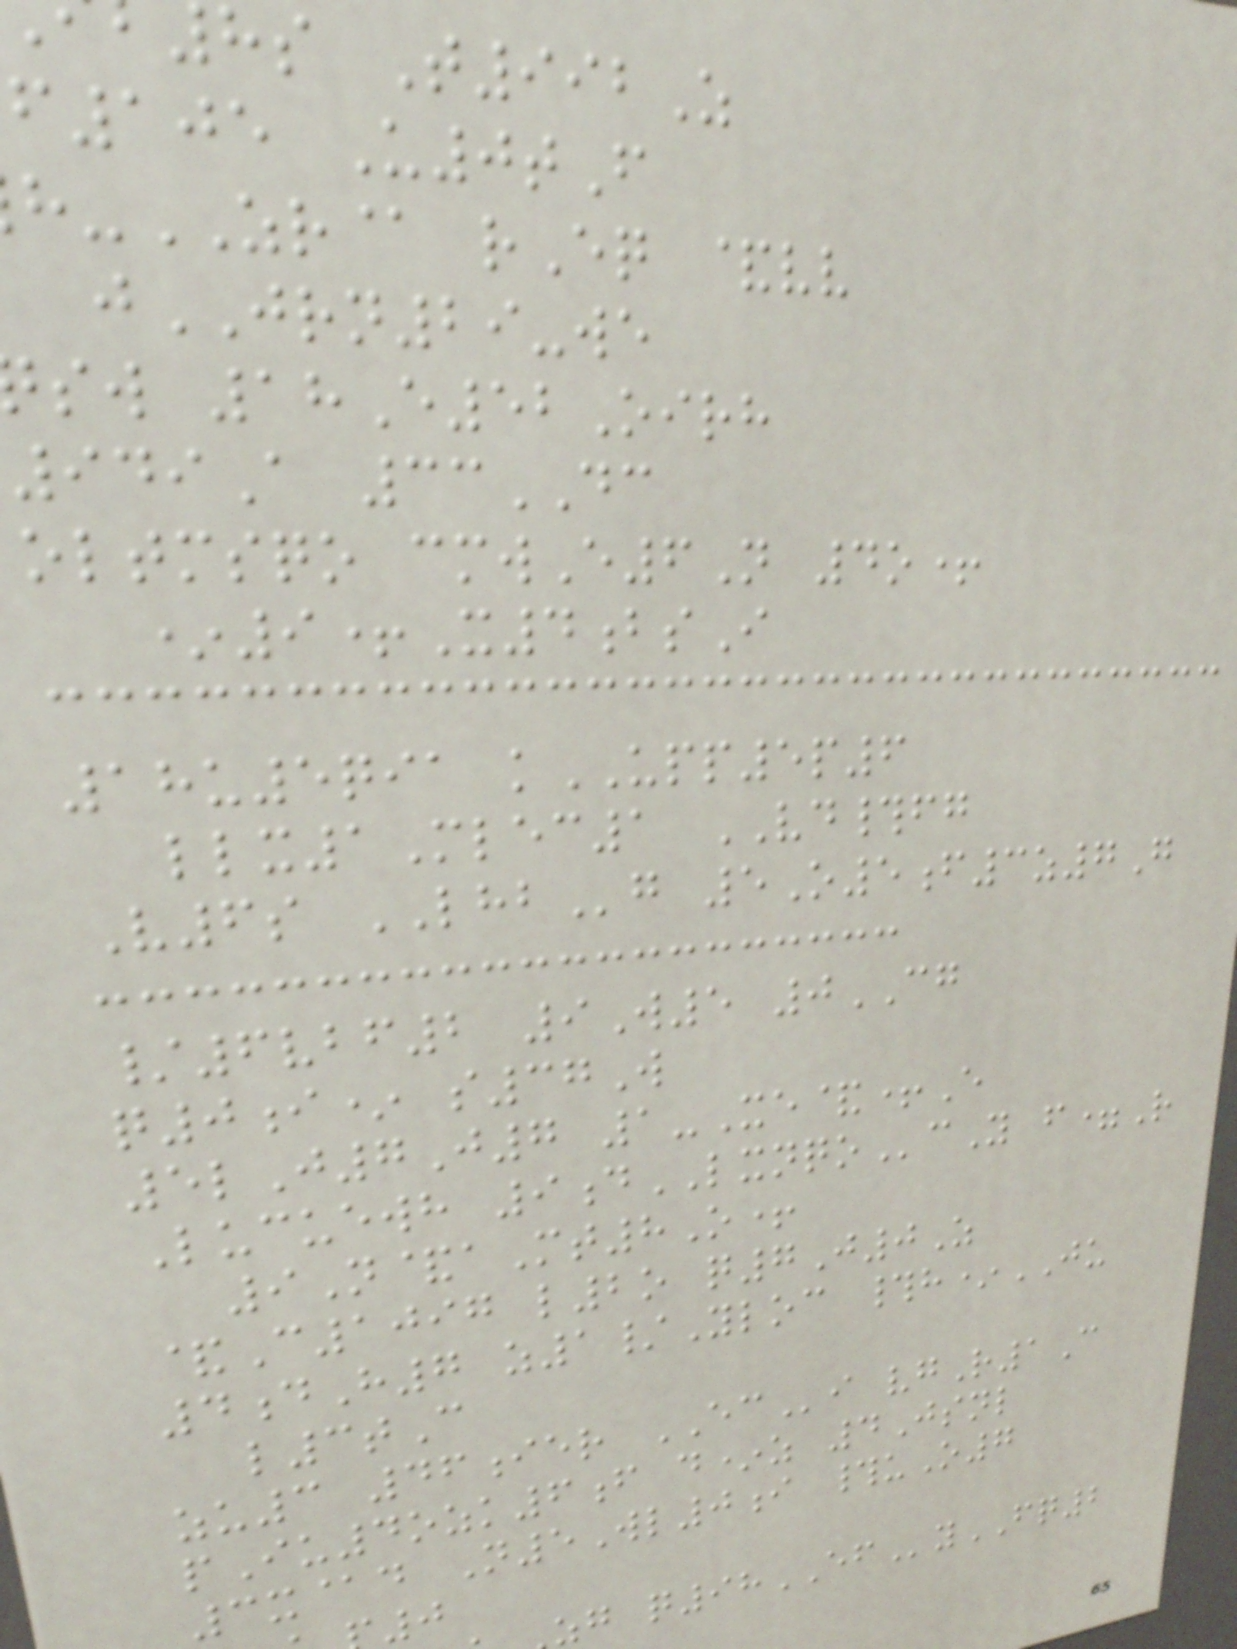hs T992Z
f105 U0tF
-ZR@ rEq &vv
jJRN29-we
sw 18E52Oirh
949A 33DC
oltmsqo cmwE6N 4o+
*9+X4bsI
18u5qia kUPP5p6
llx1Mlec1 VD#fg
V6s LHBg 5O5f3z7G
/6vbf2 9W5 0CG
q0i* s37W
5lJ7J7 1-Xe&+E
Lucuewh 9dLXNQOcY f=R
9N&aMt8O+
&C1097 l2o q7J0Z
4dH7 z1/Yloc #h*JU
l3tC
zu3 46ier ECi vgR1C
pIu4ozk6f d*z 4Jsnl
3x@d N5Wl0i #uO7
zg q98EFyFQ2
